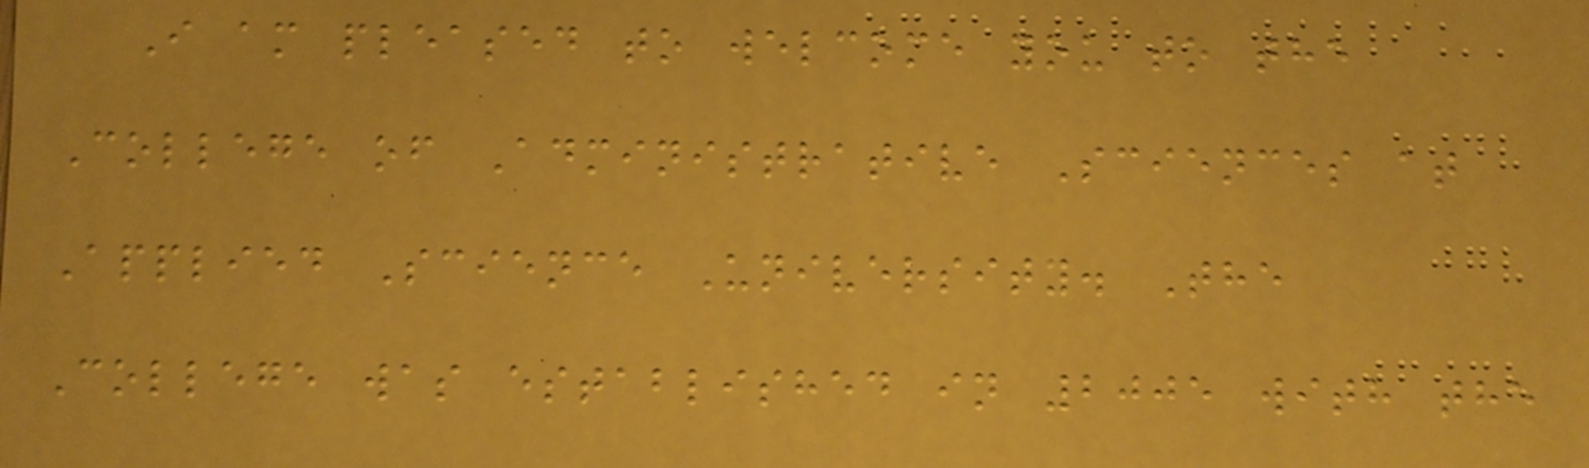I am pleased to welcome you to the
College of Administrative Sciences at
Applied Science University. The
College was established in 2005 with the
